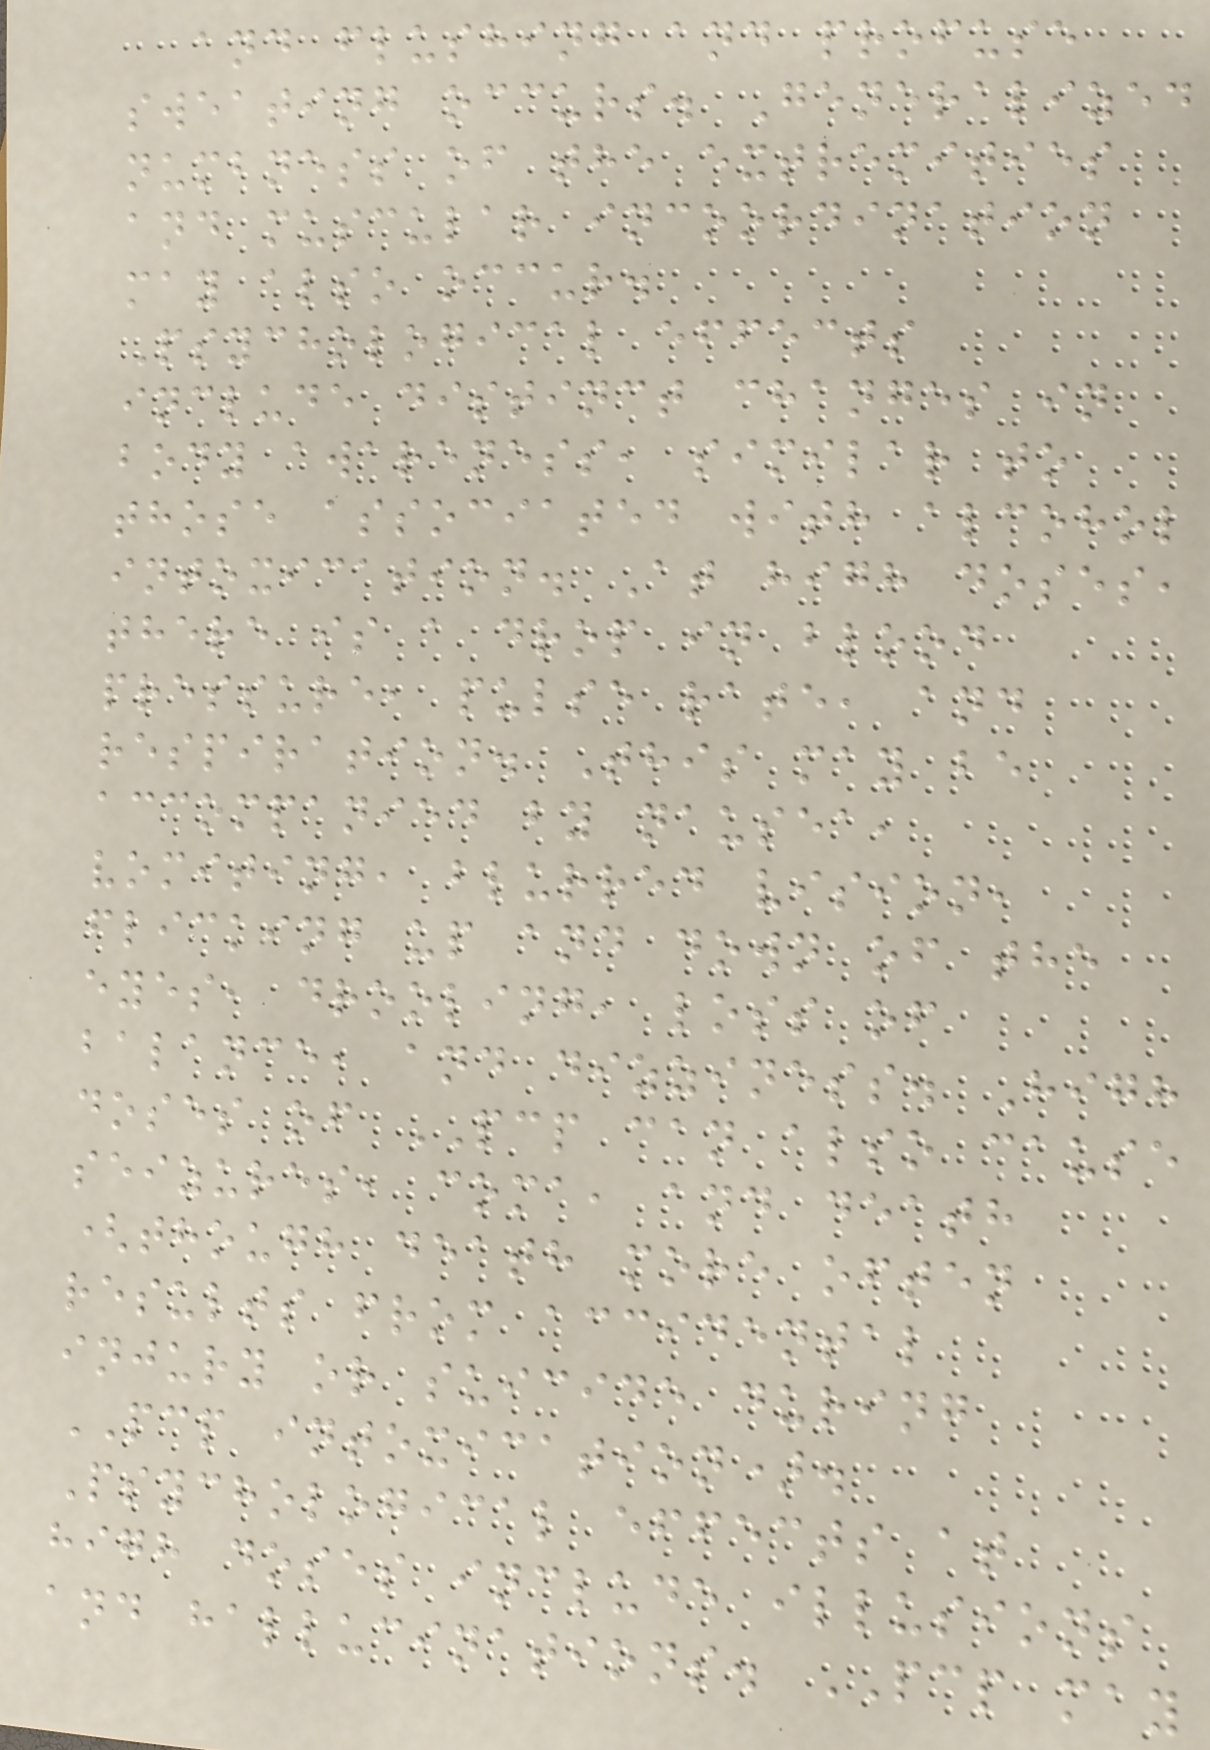and flushing and profuse
sweating occurs. Generalized
numbness of the extremities
and muscular incoordination
may also occur.
Psychological effects
include distinct changes in
body awareness, similar to
those associated with alcohol
intoxication. At high doses,
there is a drop in blood
pressure, pulse rate, and
respiration. This may be
accompanied by nausea,
vomiting, blurred vision,
flicking up and down of the
eyes, drooling, loss of
balance, and dizziness. High
doses of PCP can also cause
seizures, coma, and death
(though death more often
results from accidental
injury or suicide during
PCP intoxication).
Psychological effects at
high doses include illusions
and hallucinations. PCP may
